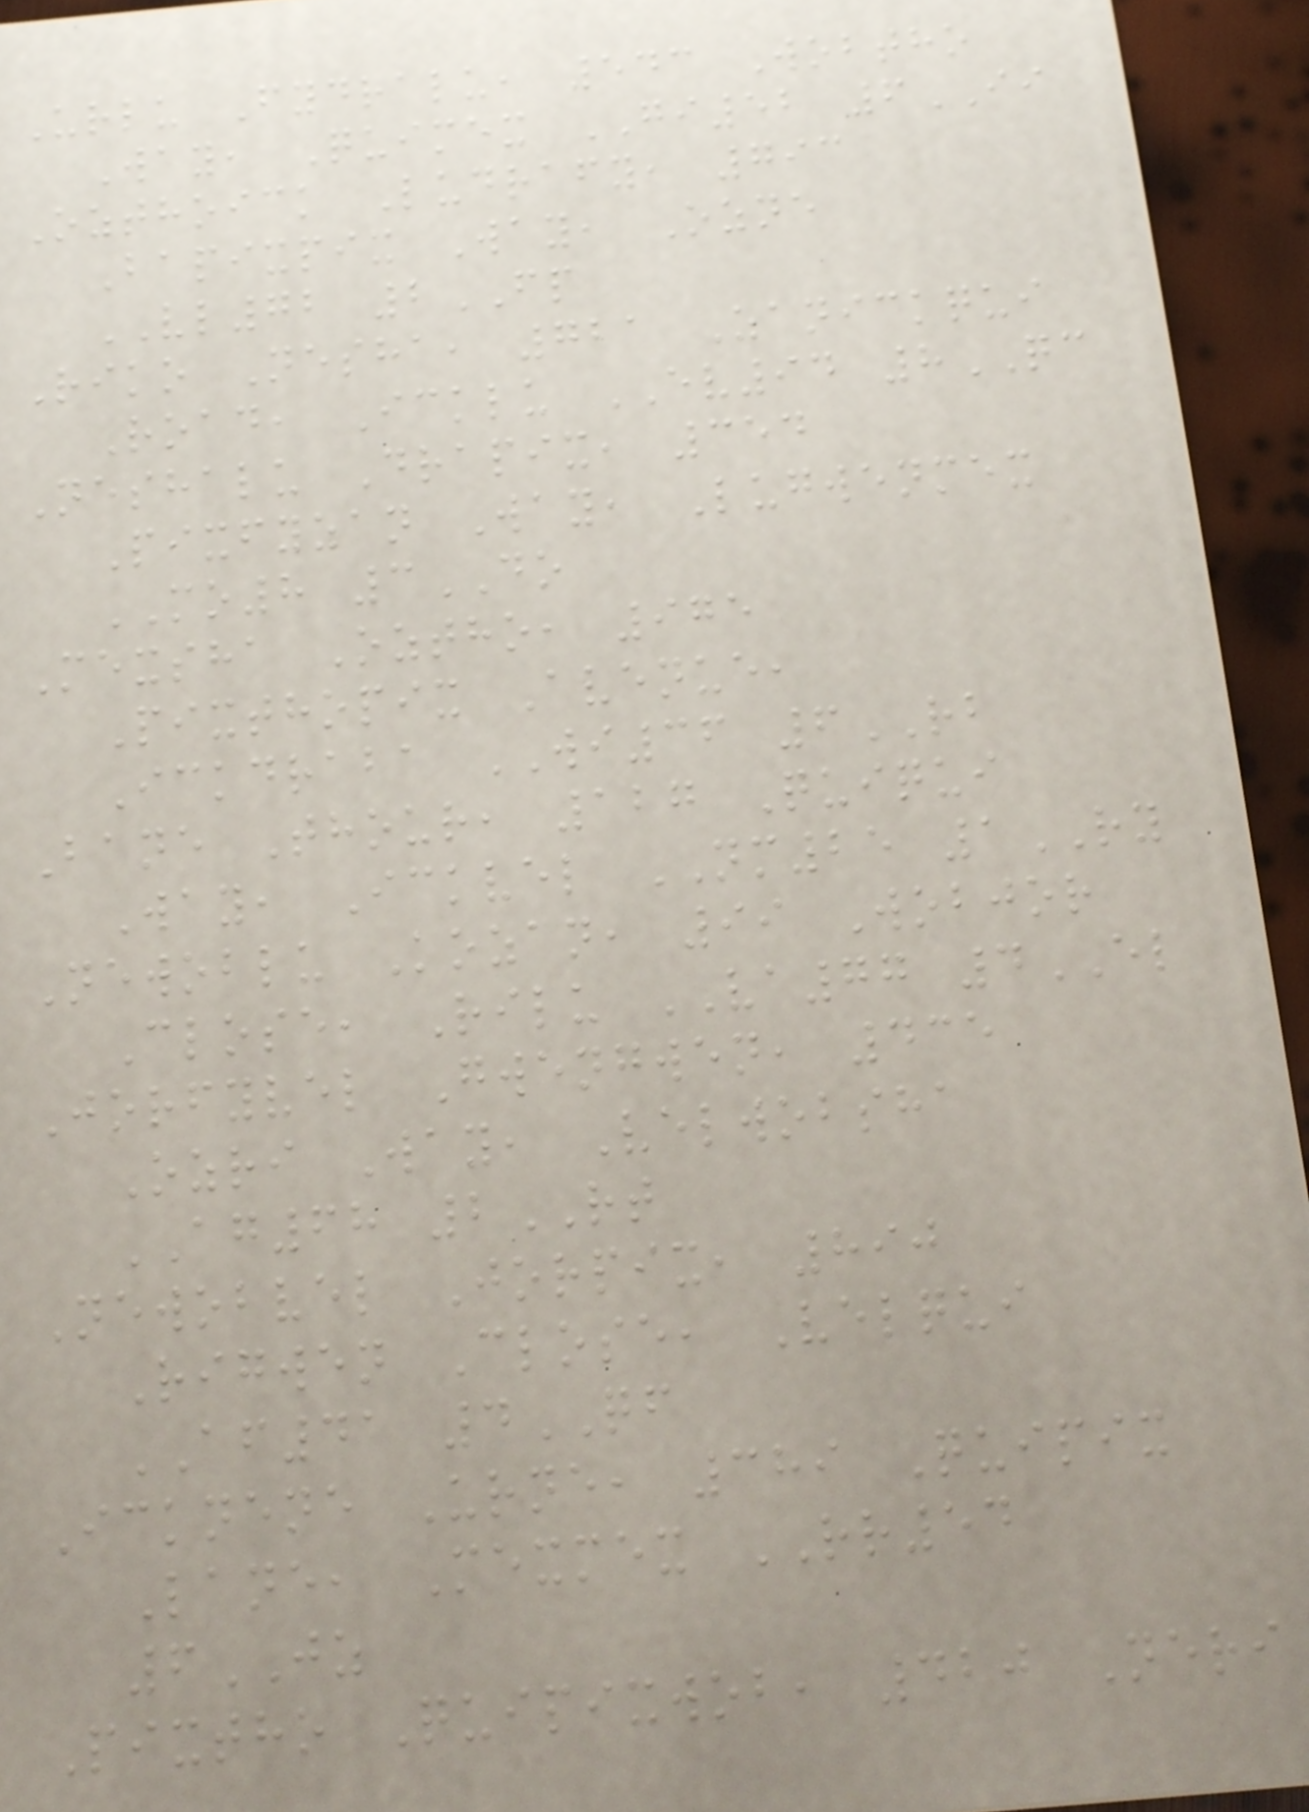Urlu Fydralu, 543 Wobtho
Way, Quimex GI52 6II
Ozthoick Ludrafy, 793
Bapixpix Way, Ozne
VL72 2FP
Riko Nesha, 721 Zanickqui
Road, Icklu EV94 8QC
Neshalu Drapix, 354
Pixfyzan Way, Lugwenmex
MO8 3DO
Mexsha Oztho, 975
Pixthopix Avenue,
Ickdraba WI36 6RB
Bane Thour, 127 Quiqui
Way, Ickvel NM25 1RY
Newoblu Kozan, 99 Wobjor
Close, Rilu VA77 4EL
Jorfyvel Gwengwen, 435
Ozri Way, Velwobsha
AG68 2RT
Newobvel Jorpix, 890
Rigwen Close, Velqui
AF41 4QF
Icknene Urne, 389 Quipix
Lane, Mexmex RR54
6JZ
Pixtho Quipixwob, 420 Neri
